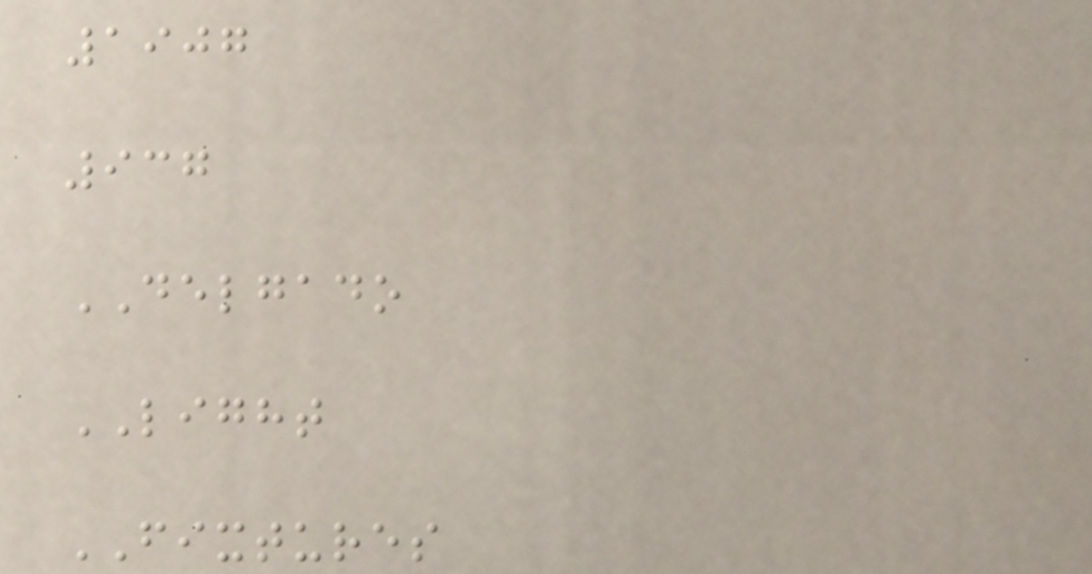1907
937
DELGADO
LIGHT
FIXTURES
